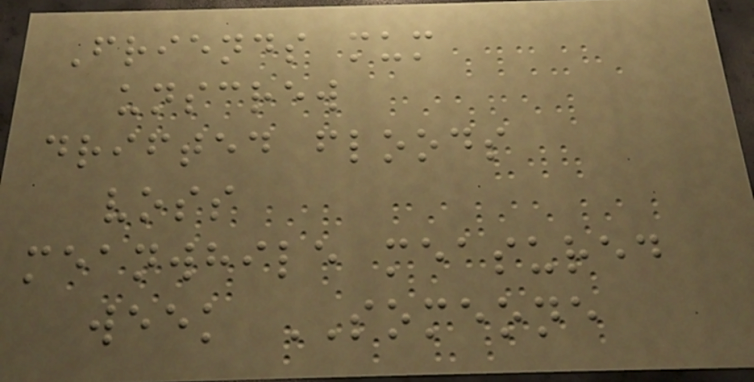Friends mum
unscrew
drifted floods
voss
meanwhile measured
week SOMEONE
